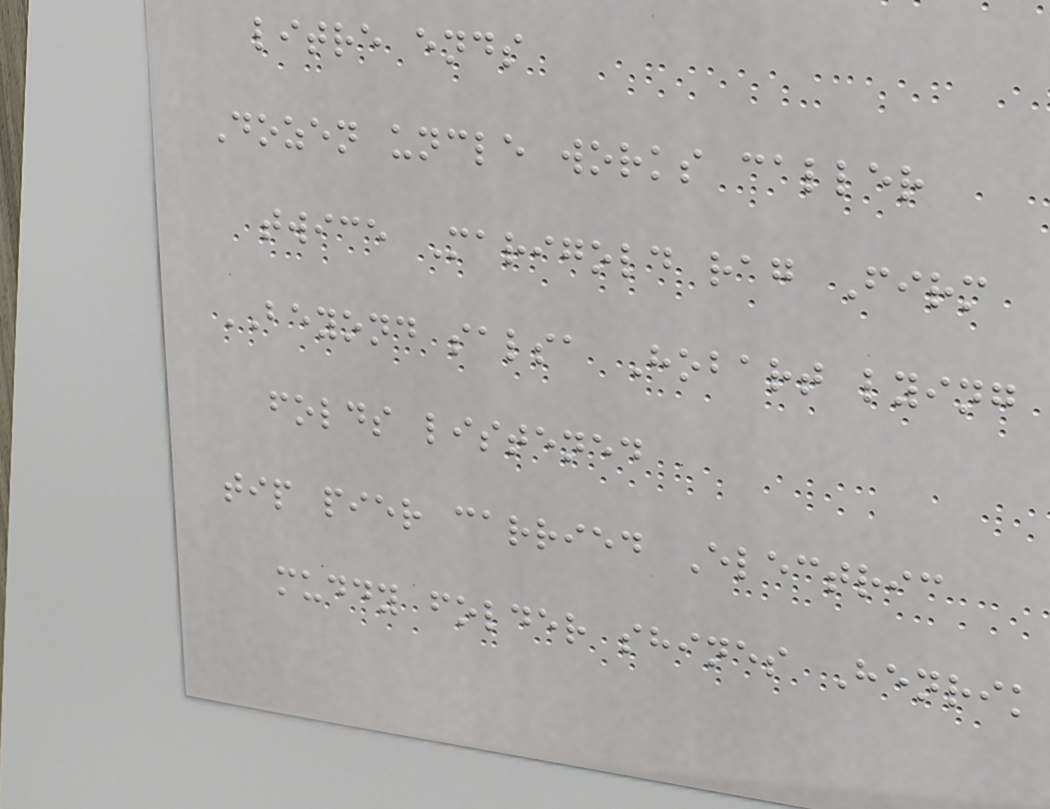litre ends
Dozen uncle works caller
twice Marigold rag Firm
BEYOND salsa Hobart lying
folds listened
tip pier carried Electric
muddy folder shines Henrik
